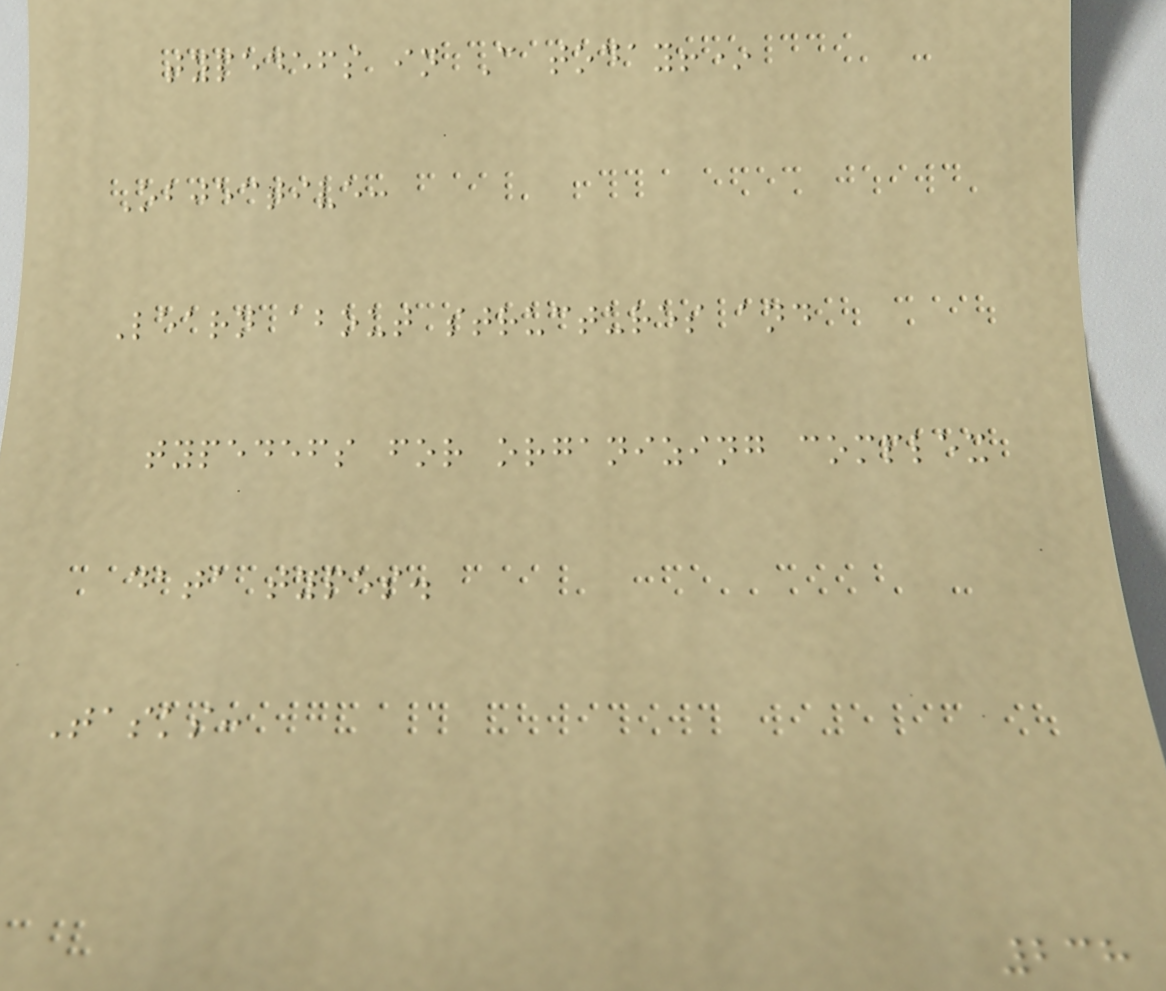typedefs in C today!*
Objective:
Learn about structures and
typedefs for organizing complex
data types.
Tasks:
238
